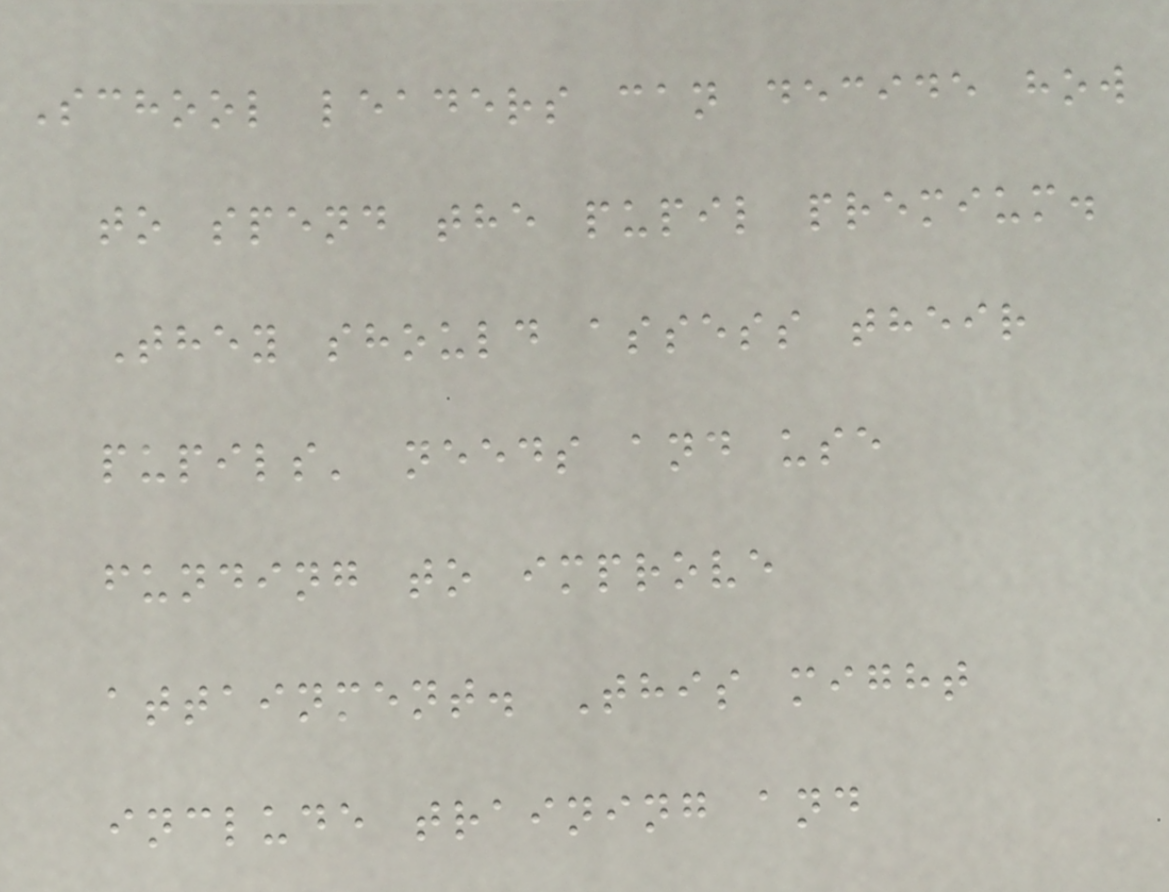School leaders can decide how
to spend the pupil premium.
They should assess their
pupils' needs and use
funding to improve
attainment. This might
include training and
